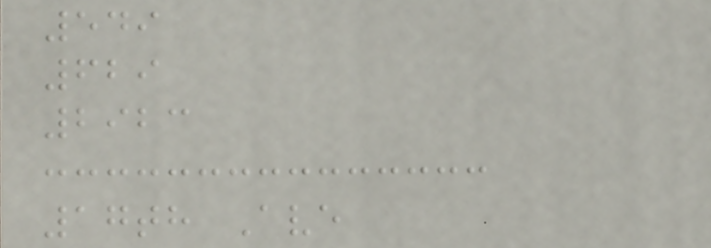549
629
2923
17th Ave
